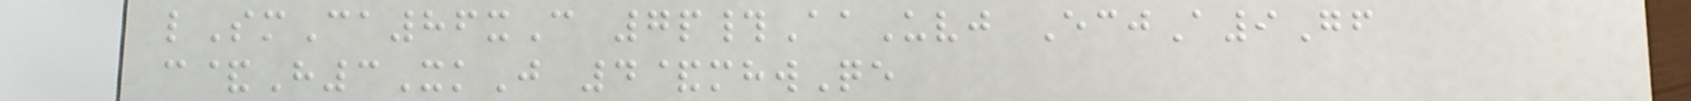lSmCa86xC 7p#AaUvj EcjA9Gf
c&H3XkJ 4&mhwQe
